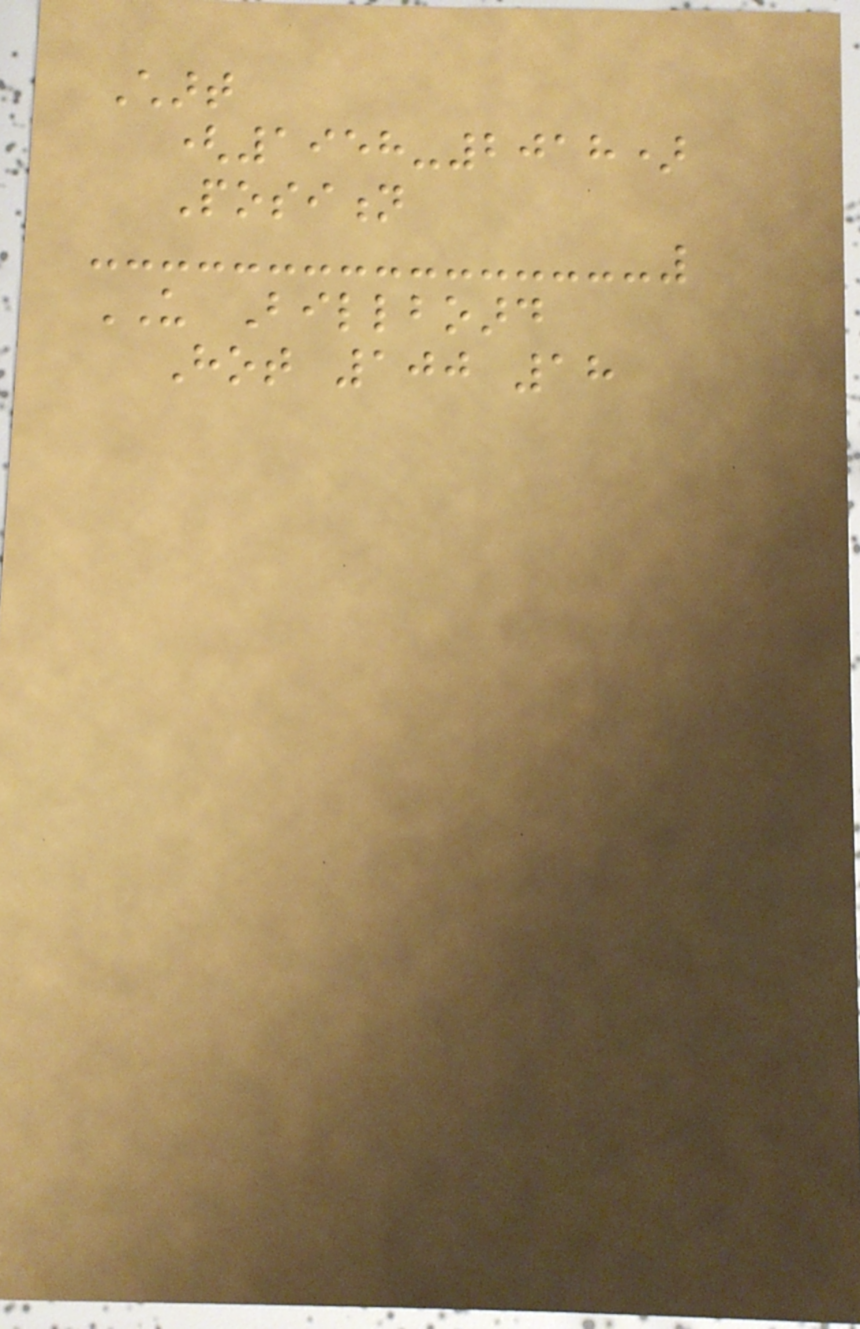Chart
(1958-2018)
Position
US Billboard
Hot 100 18
